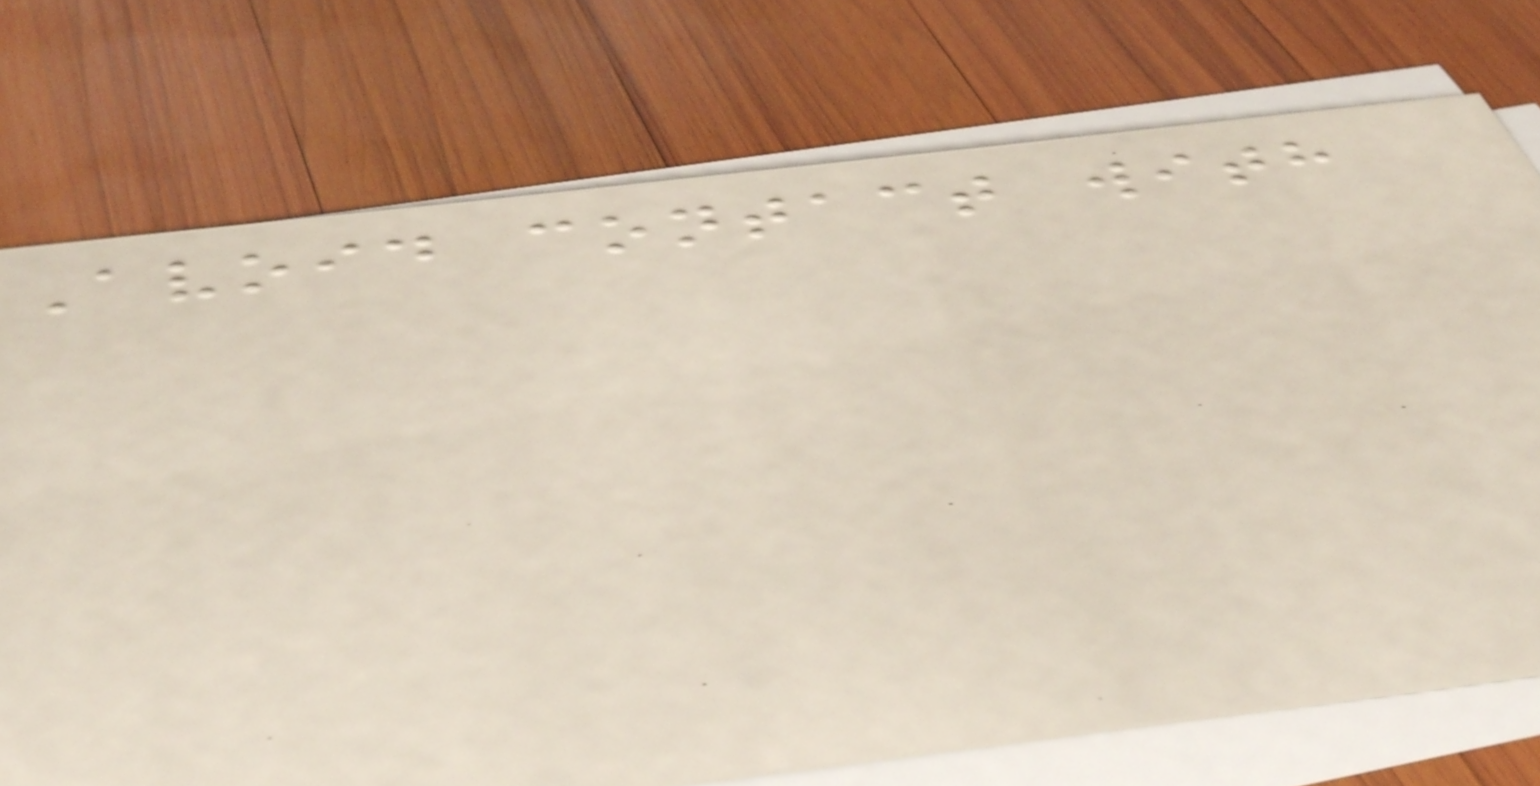Avoid contact with
